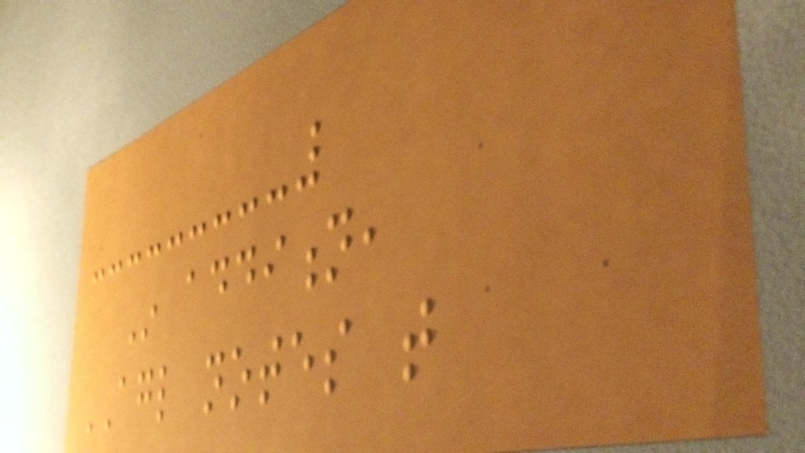In addition,
AGL notes that
